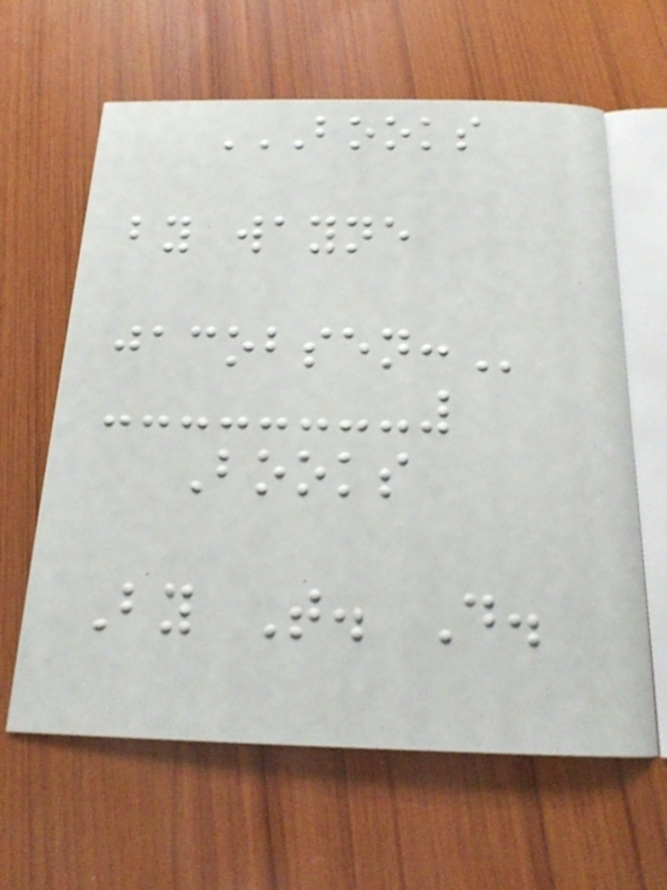BOOKS
BY WAYNE
JACOBSEN:
Books
By T. D.
